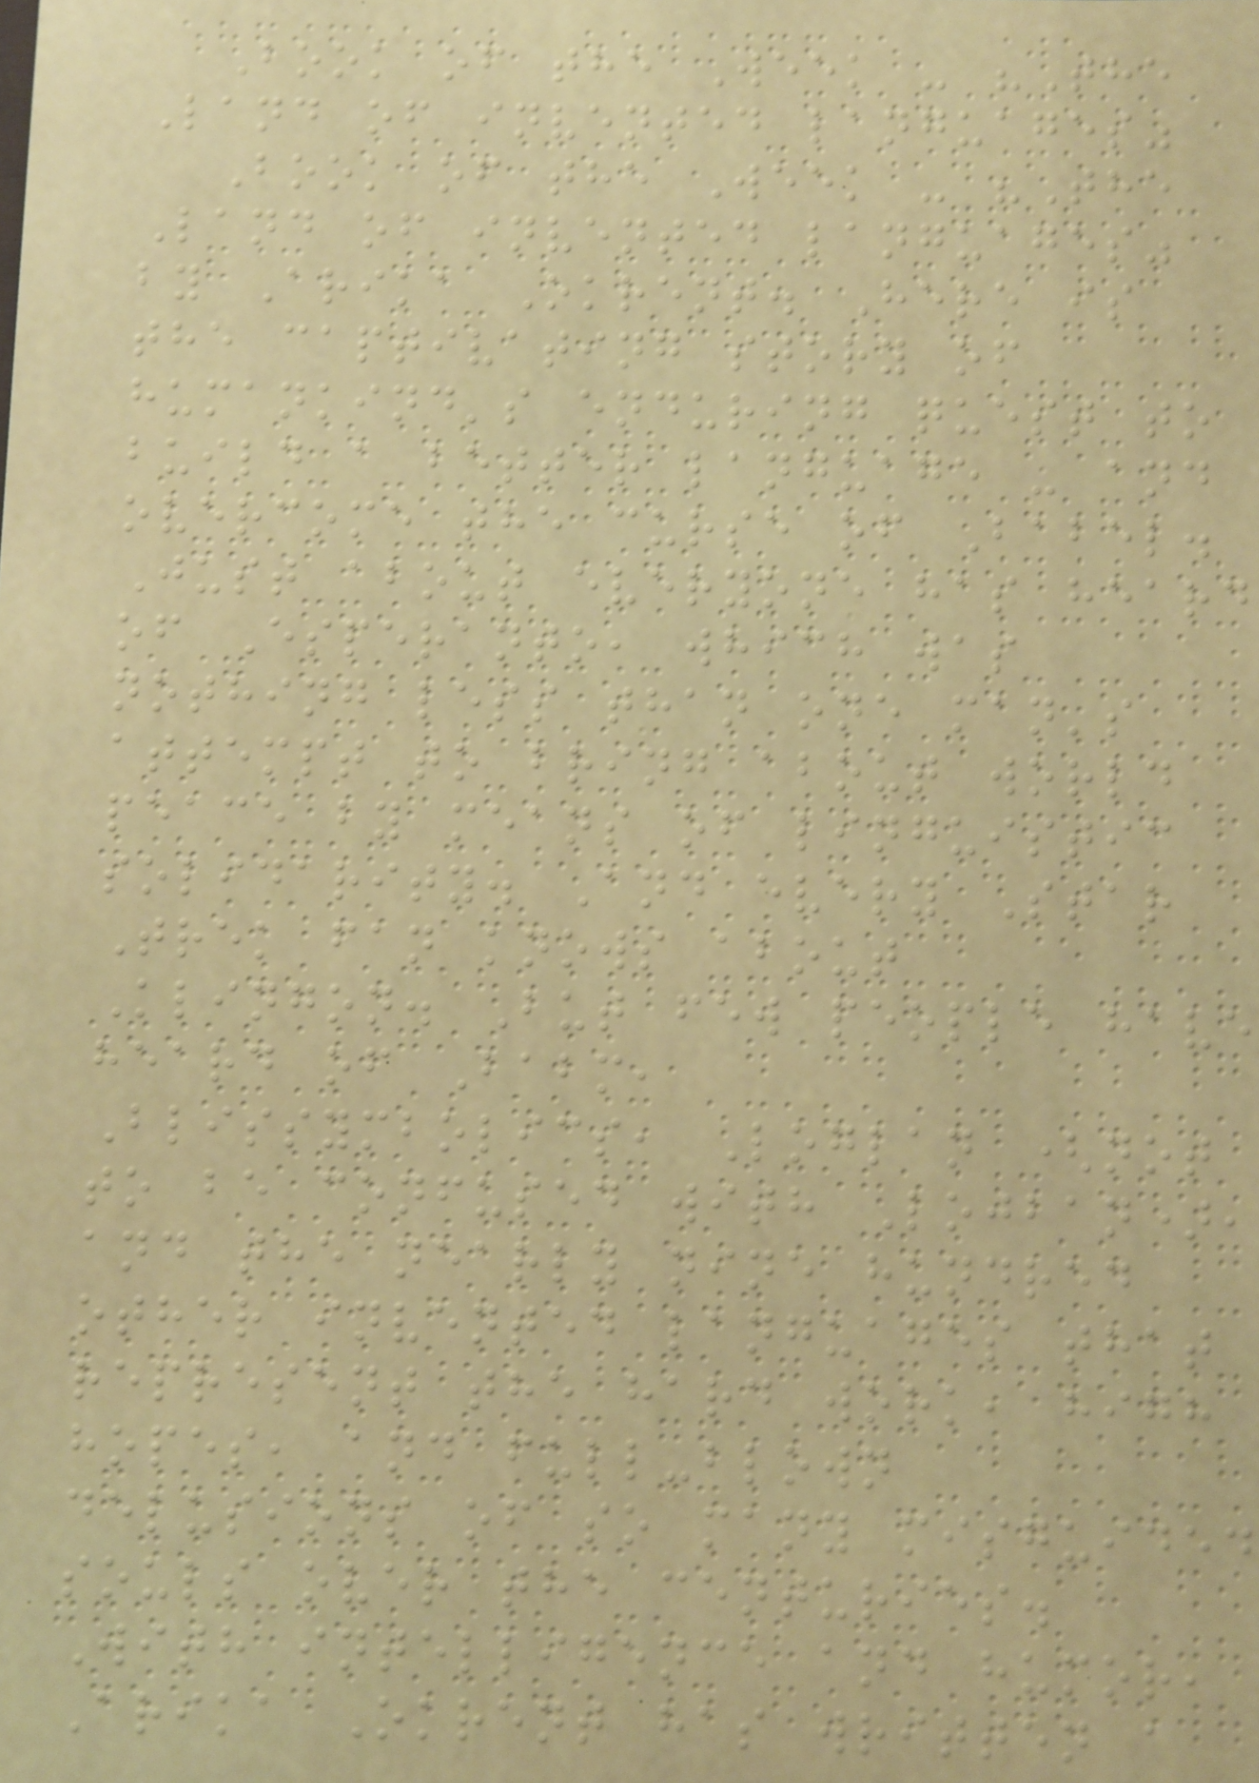Book of the Week - "The
Land of invented languages"
Book of the Week - "The
Land of invented languages"
by Arika Okrent. Here is
the captivating story of
humankind's enduring quest to
build a better language - and
overcome the curse of Babel.
Just about everyone has heard
of Esperanto, which was
nothing less than one man's
attempt to bring about world
peace by means of linguistic
solidarity. And every Star
Trek fan knows about
Klingon. But few people have
heard of Babm,
Blissymbolics, Loglan (not
to be confused with Lojban),
and the nearly nine hundred
other invented languages that
represent the hard work, high
hopes, and full-blown
delusions of so many misguided
souls over the centuries.
With intelligence and humor,
Arika Okrent has written a
